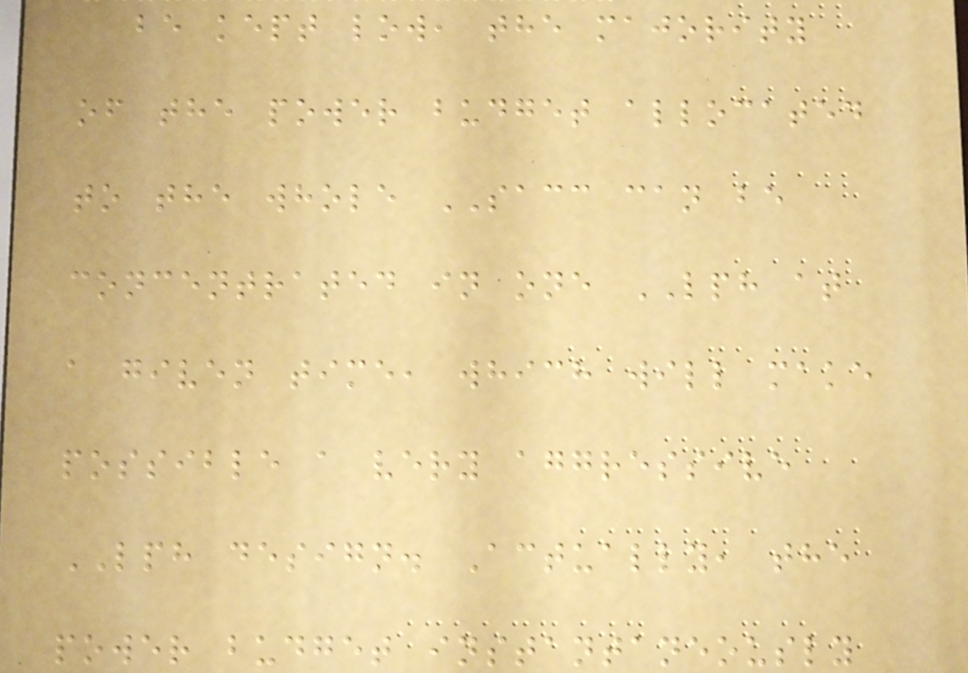be kept low, the majority
of the power budget allocated
to the whole SACC can be
concentrated in one LPH at
a given time, which will make
possible a very aggressive
LPH design. Actually, the
power budget instantaneously
